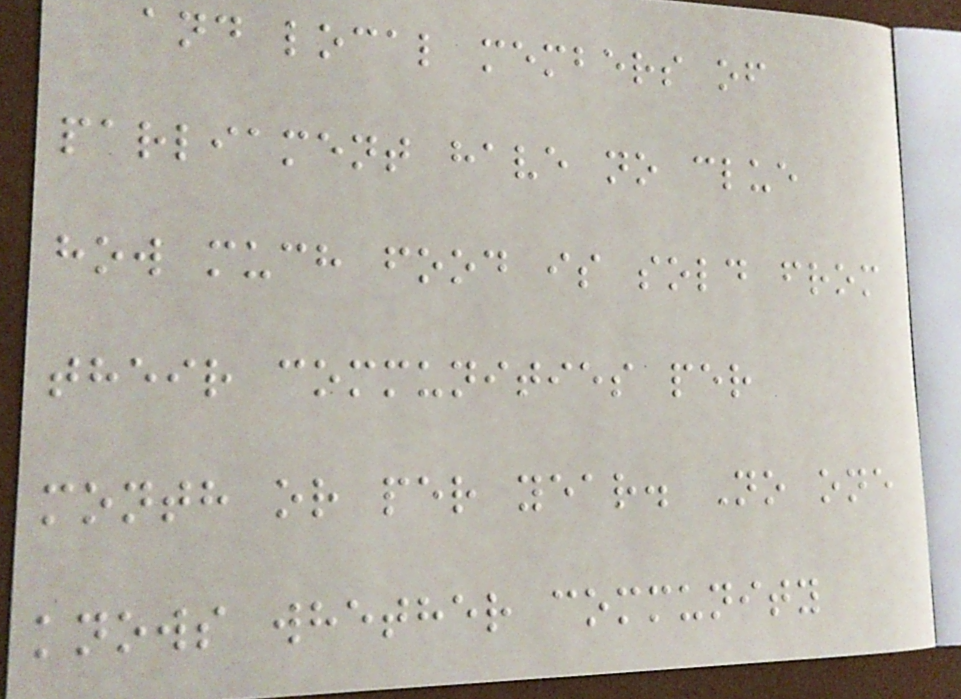and local members of
parliament have no clue
how much food is sold from
their communities per
month or per year. No one
knows whether community
